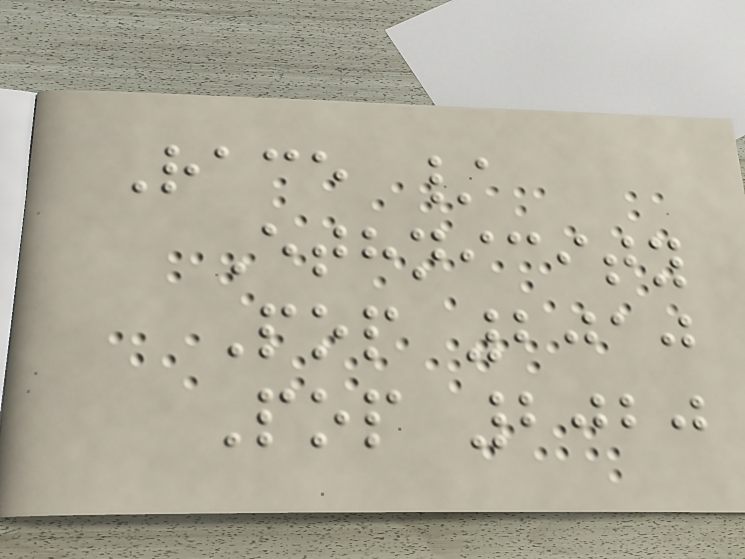Race /
Ethnicity
Pop 2010
Pop 2020
